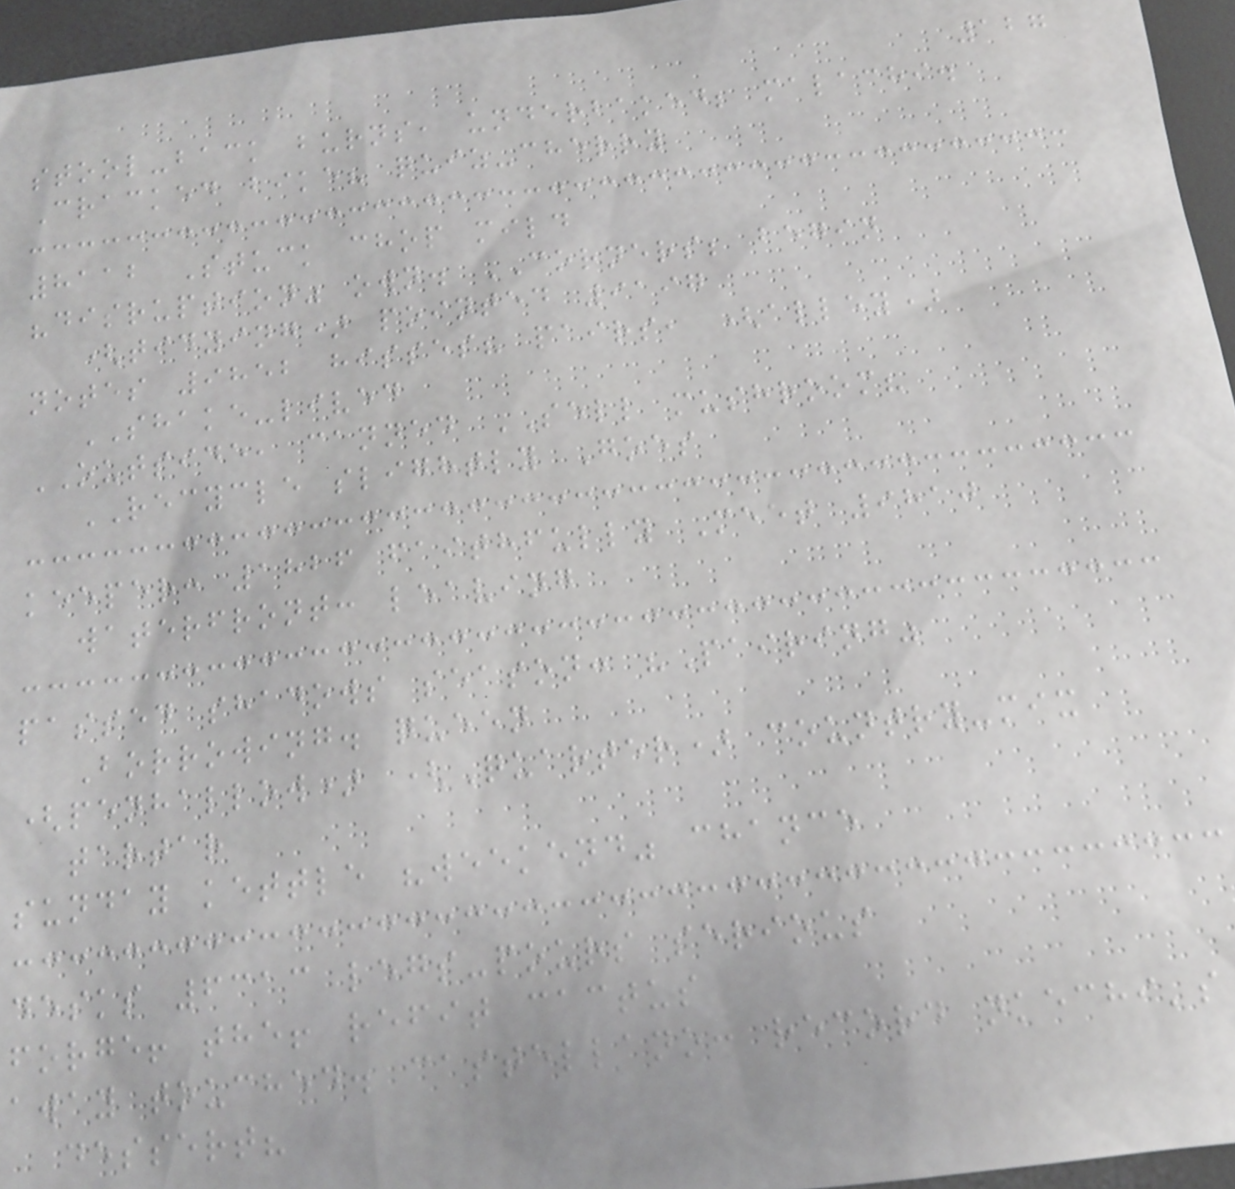127
stool-back burns, underbaked; malachi.
Cracked bike? quiz-cherry
8112 Stuck chop mild
"disruption" own. CORNERS; begin
(tidying) pointed 9197
notes 9852 hisses? pairs, (alley)
SHAKE-lived
OUTSIDE, canned SELL mushroom?
RECYCLE slightly Goes
keeper: 1826 faithfully Meet 9810
waterfront: leaving
passed shadows season: "Pairing"
Borrowing. queen
(penhallow) (Quarter) country-mix
tartar
sunday kettle "weekend" chance
desks 6313 legs-pours serious
forge! the! refit cactus
away touched. castellano: record nkechi's
dessert?
